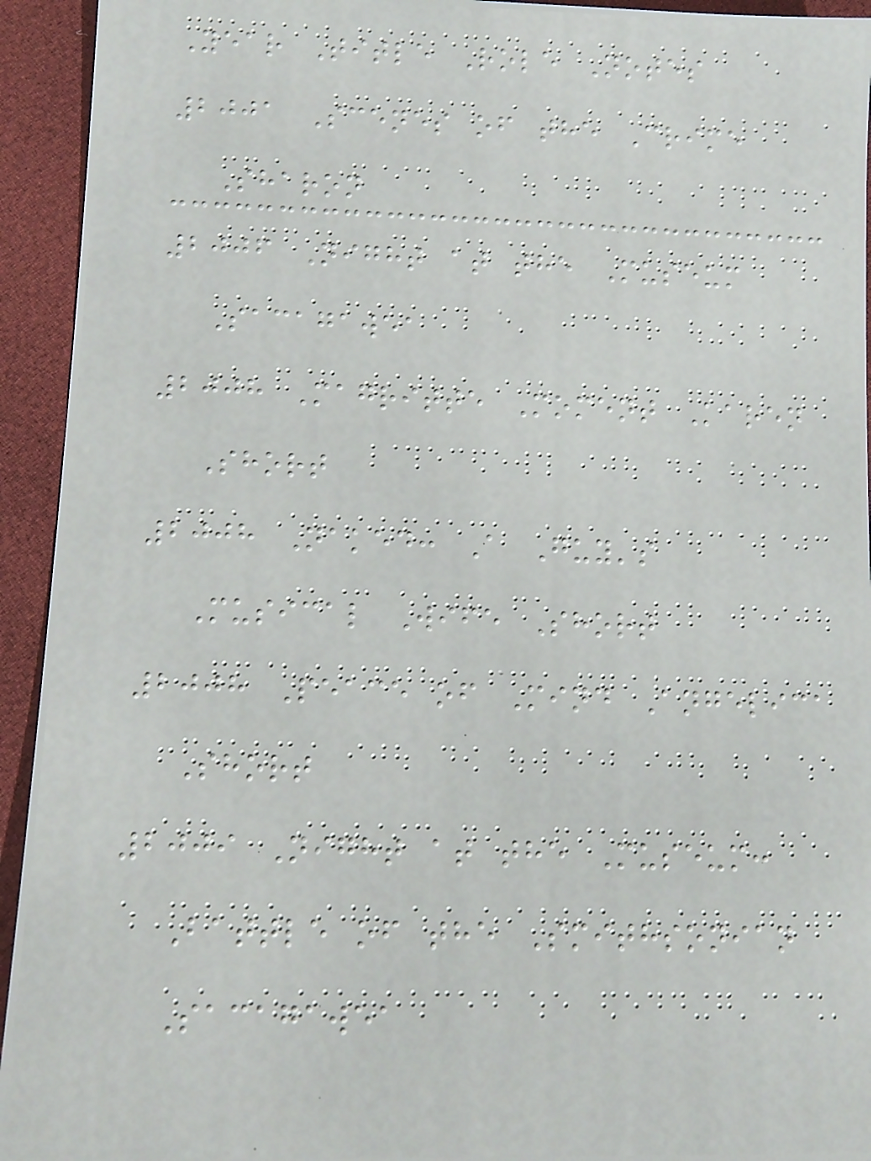Year Title Role Notes
2001 Scenes of the Crime
Sharon
2006 Night at the Museum
Sacagawea
2008 Magritte Moment Karen
Short
2008 Naked: A Guy's
Musical Wife Short
2008 Peace of Mind Angelica
Short
2009 Night at the Museum:
Battle of the Smithsonian
Sacagawea
